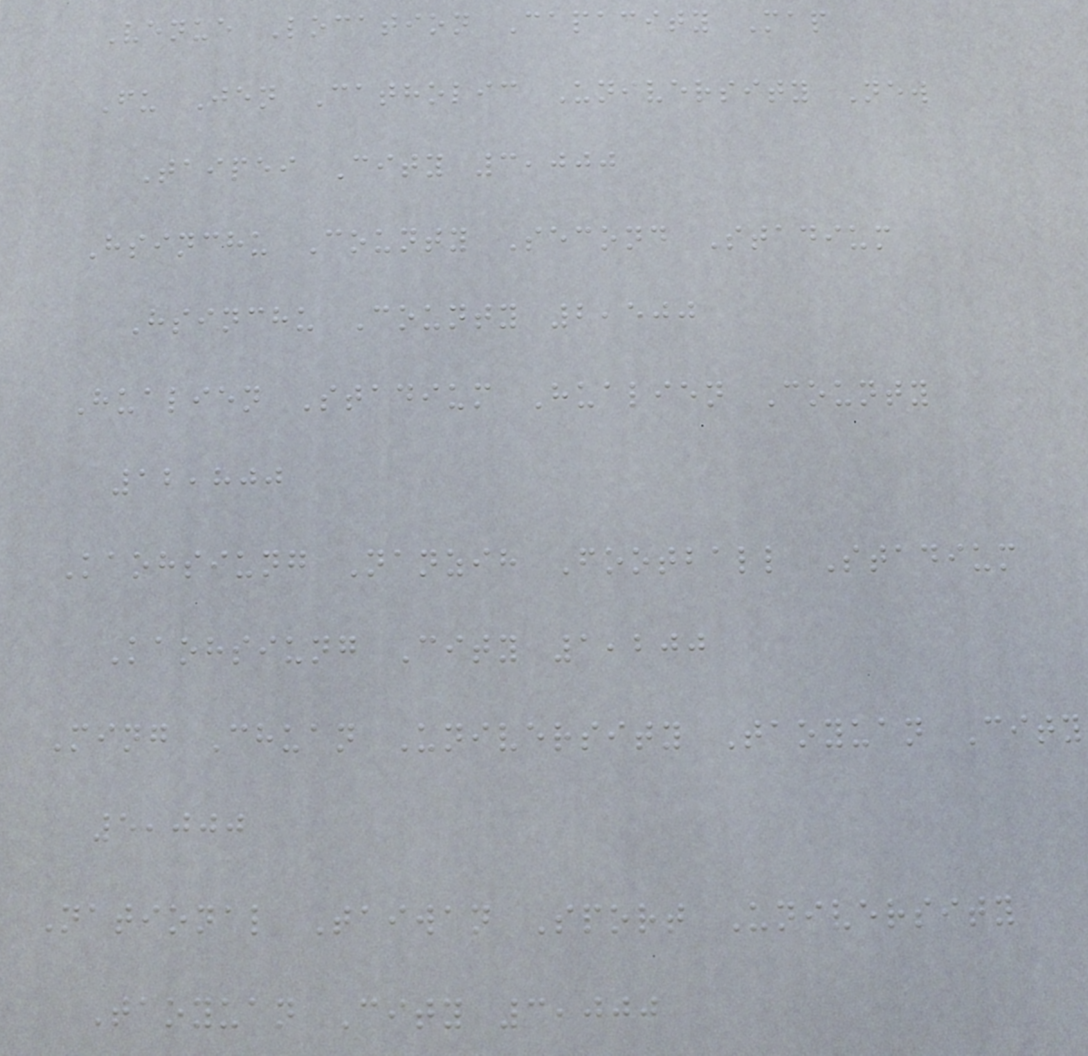Venue Location Capacity Map
Fu Jen Catholic University New
Taipei City 3,000
Hsinchu County Second Stadium
Hsinchu County 2,500
Hualien Stadium Hualien County
12,800
Kaohsiung Nanzih Football Stadium
Kaohsiung City 1,200
Ming Chuan University Taoyuan City
5,000
National Taiwan Sport University
Taoyuan City 3,000
